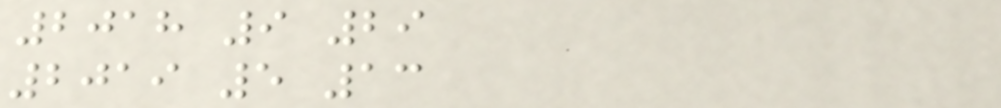2018 9 29
2019 5 13
